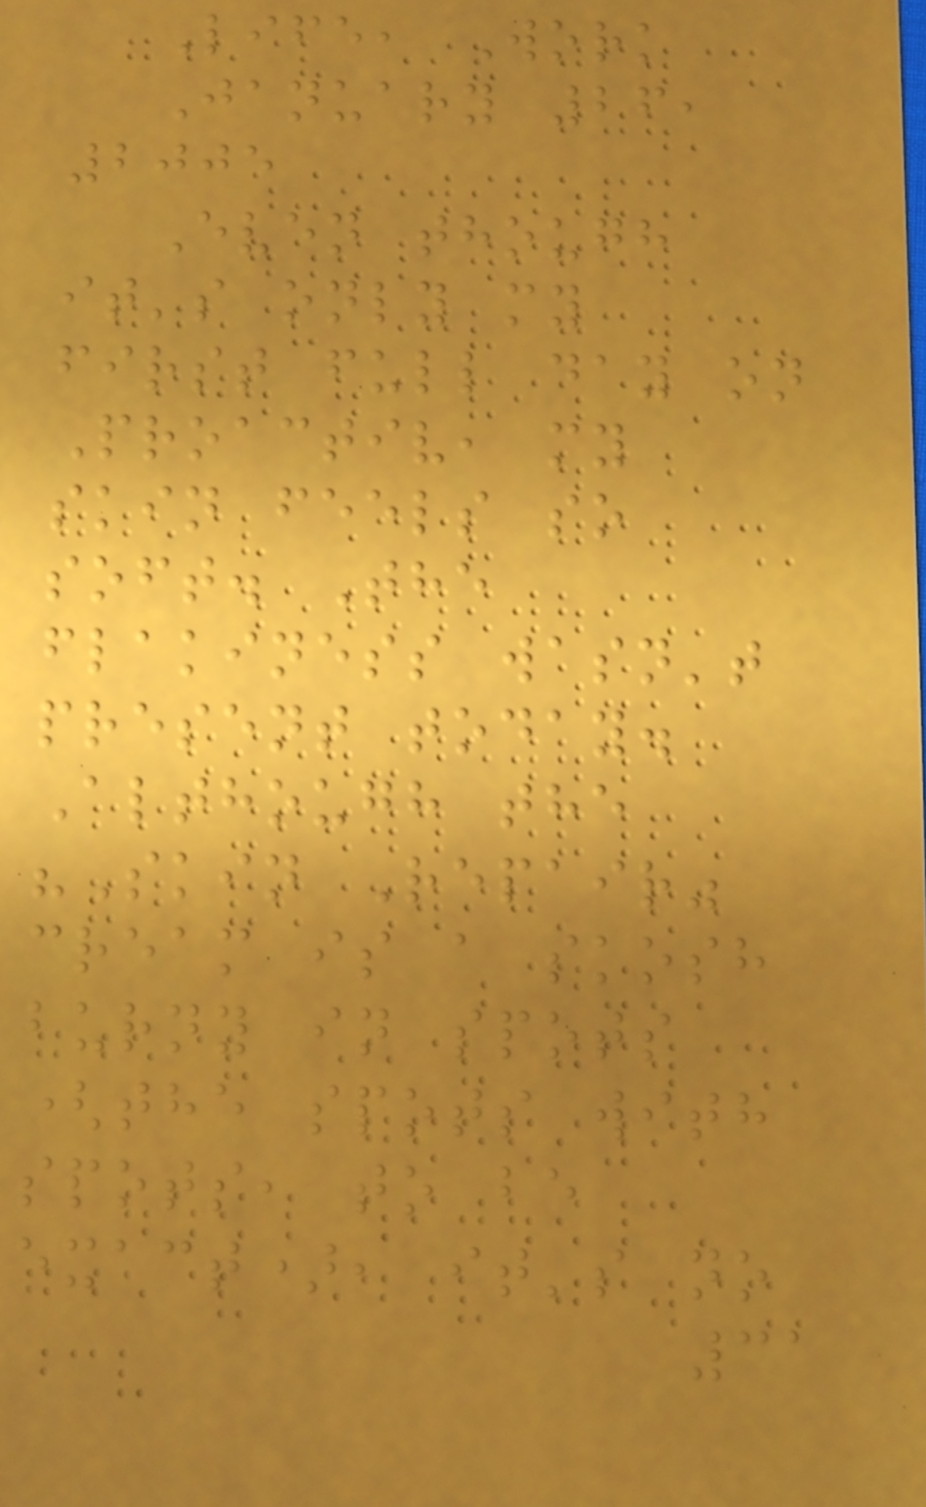Life, Work
January 26,
2005
Even though
it's only my
first full day on
Proactiv, my
skin feels so
soft. The
flakiness wasn't
present today.
Although the
"Skin Repair"
cream is a skosh
burny in spots
(the spots with
spots, to be
exact), it's no
31
